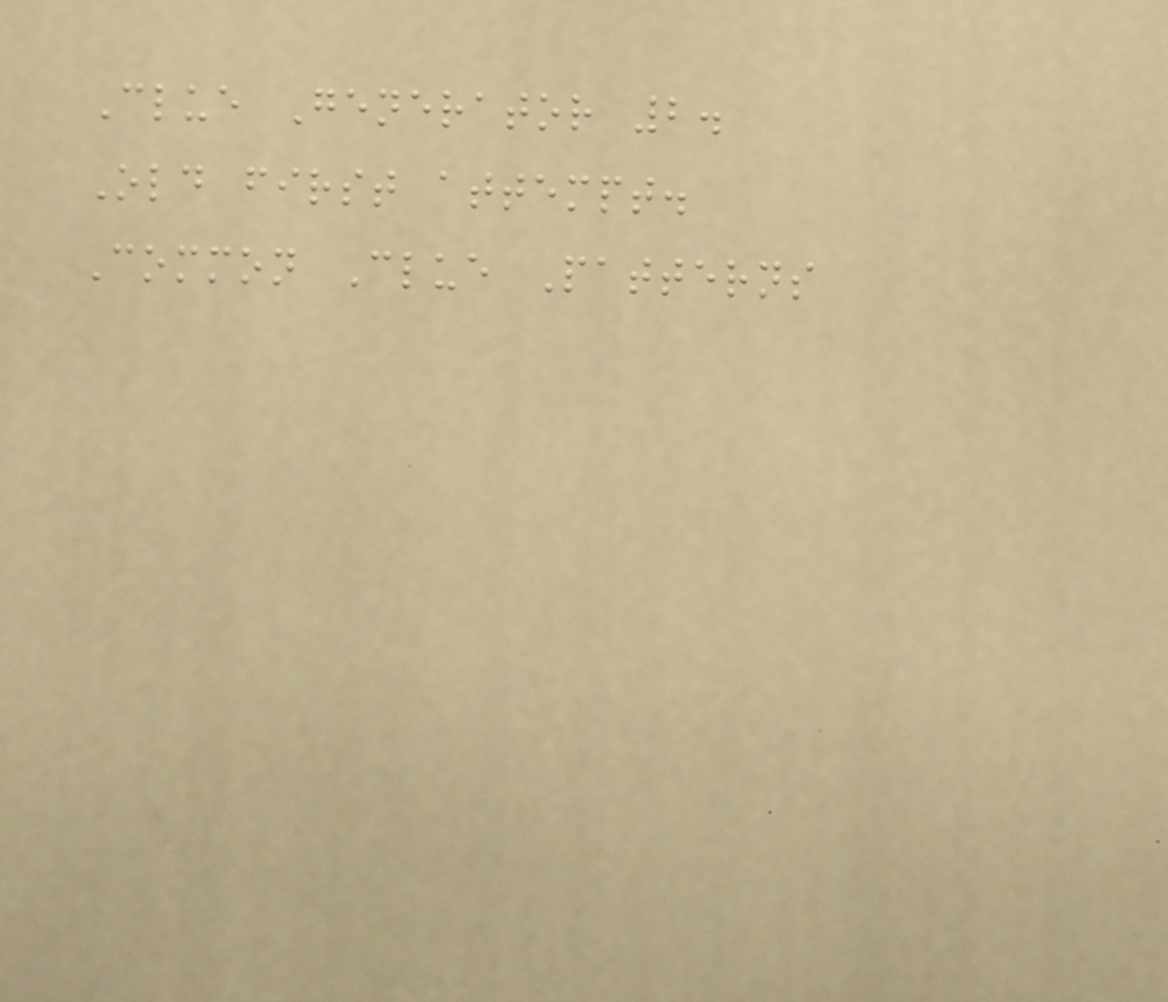Clue Generator 2.
Old first attempt.
Common Clue Patterns
